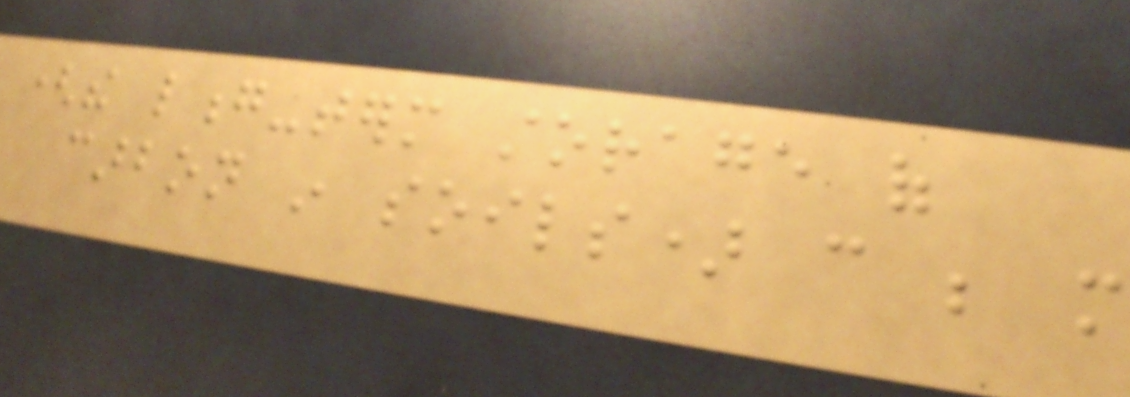(the long-term storage of
carbon in soils) can be more
